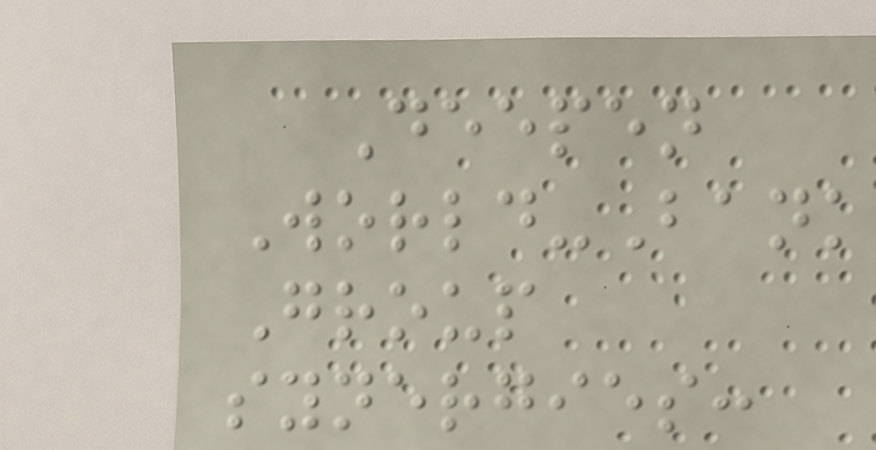Deepen
World-Bank
Group
synergies:
